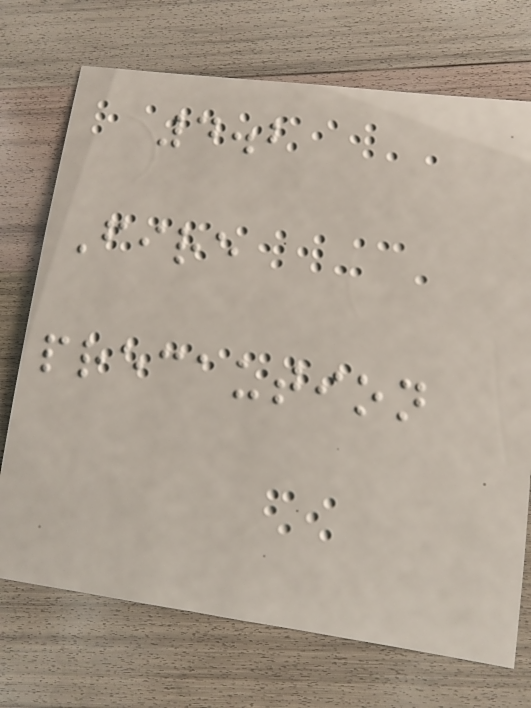4.2
Fire
precaution
